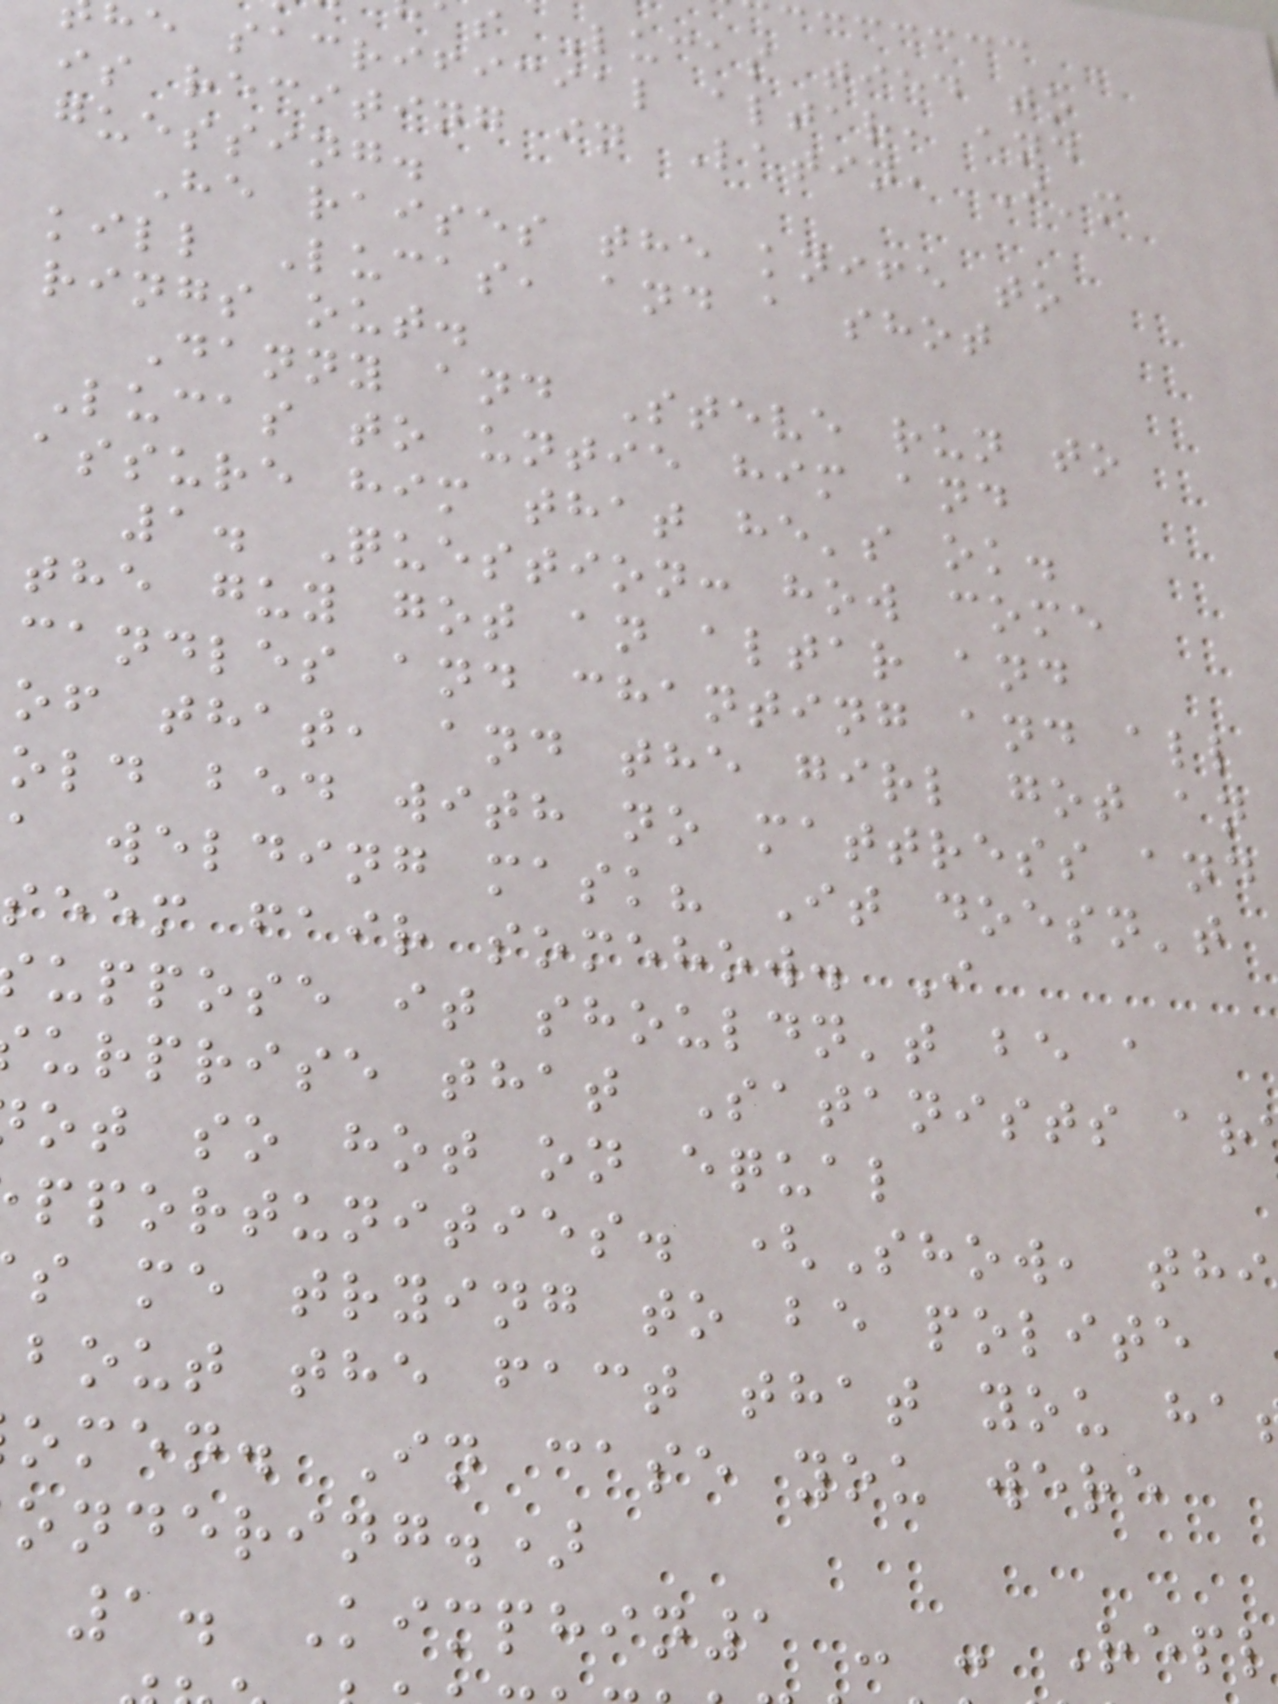s Lucas tied to
he sacrificial altar, and
is reciting in Latin, I'm
guessing.
He raises the knife to
kill Lucas, and a shot
rings out.
Danny and Steve run to
Lucas to untie him and
assure him that he's ok.
1. Question: how come
the guy got an altar and
candles and chanting and all
of that, and the girl got an
old bed with no mattress and
a welding mask? It doesn't
seem fair somehow. I
uppose it shouldn't be a
urprise that Satanists ar
ot so hot on equal
pportunities. (Show, thi
s me trying to be polite
bout the fact that you ha
omen. In case you were
ondering.)
1. Kimphin1 - - Repl
